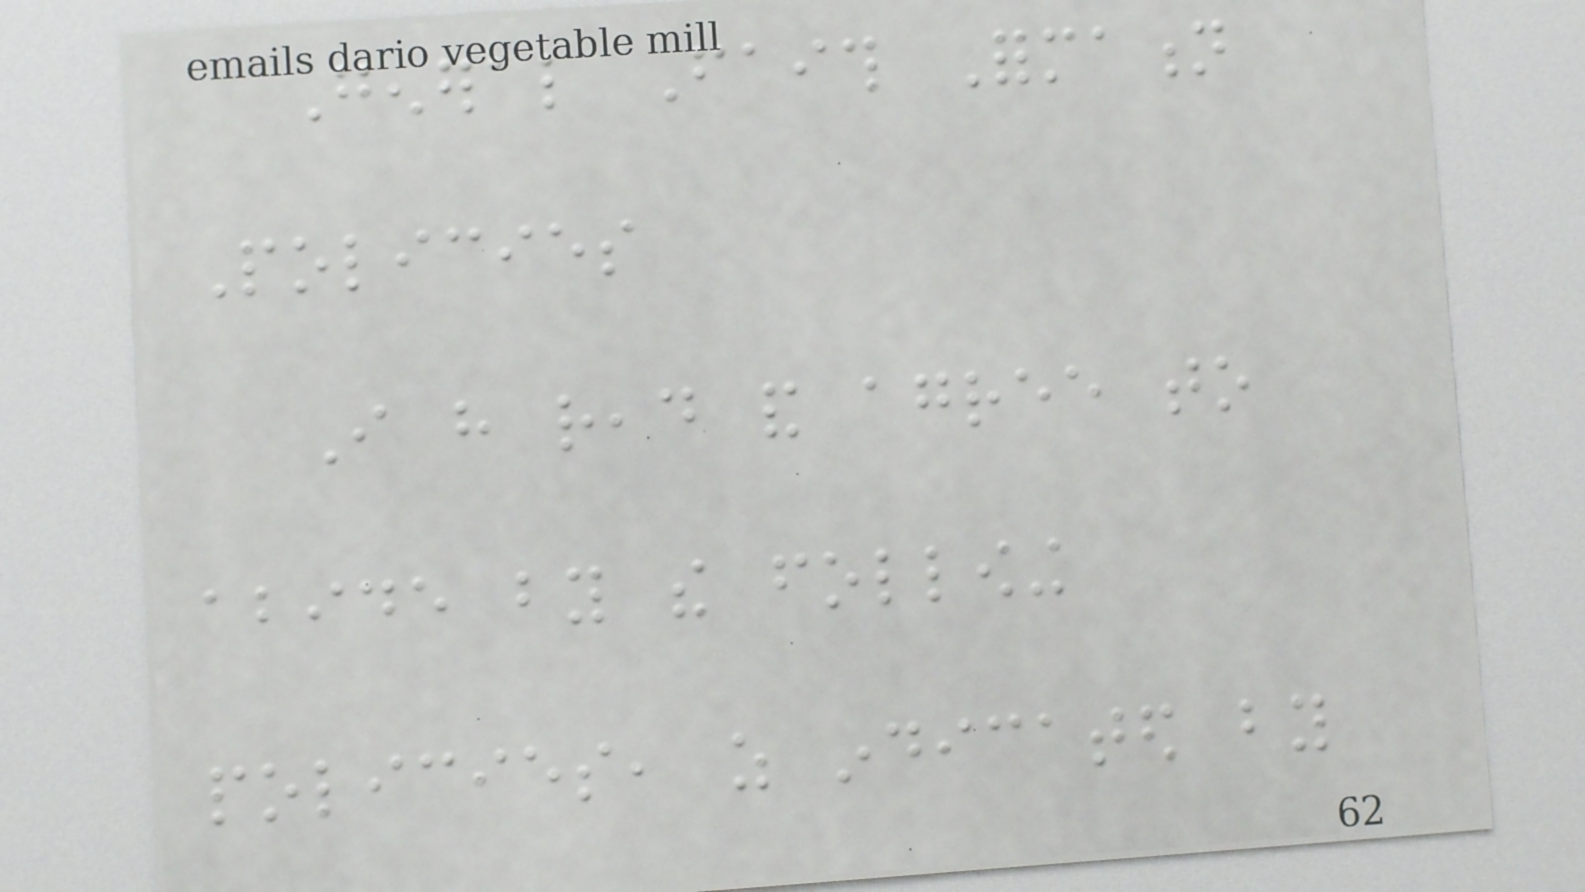General Faith Formation
Policies
I have read and agree to
abide by the following
policies, as indicated by
